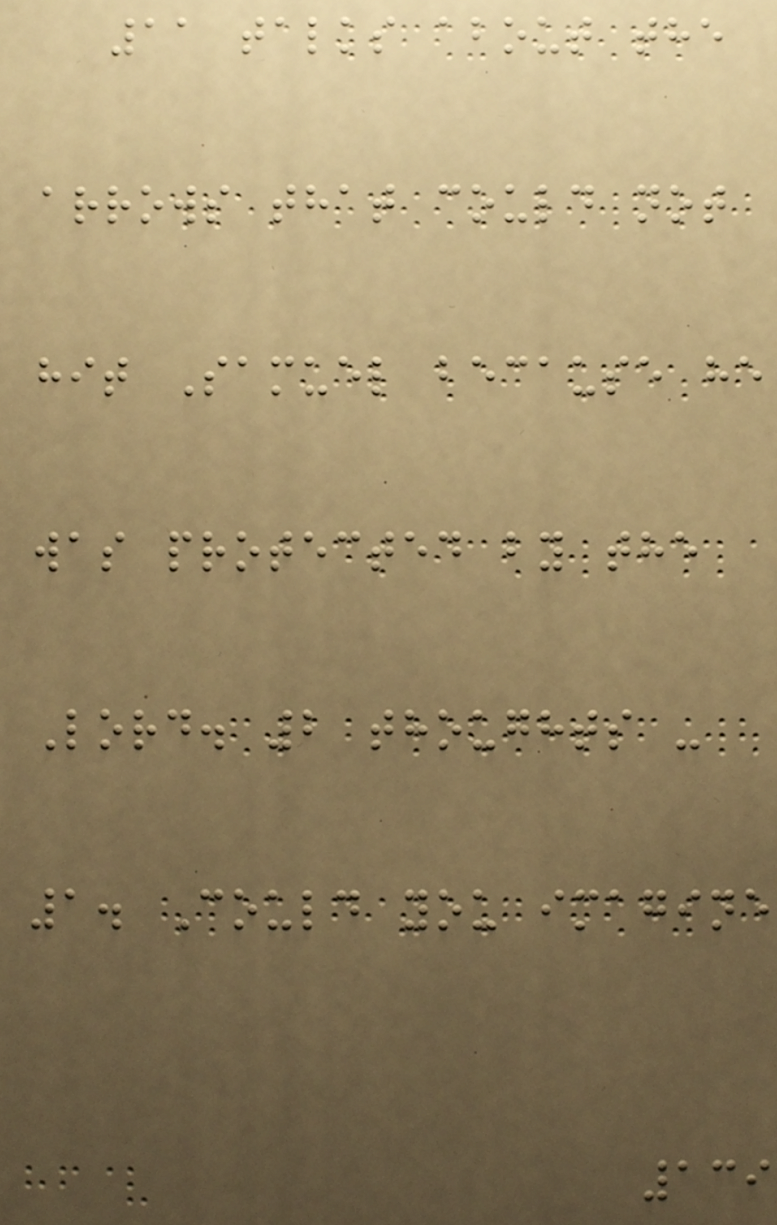11 talks about the
arrows that could not
hit Samuel because he
was protected by the
Lord. 2 thoughts -
1. Could you imagine
139
